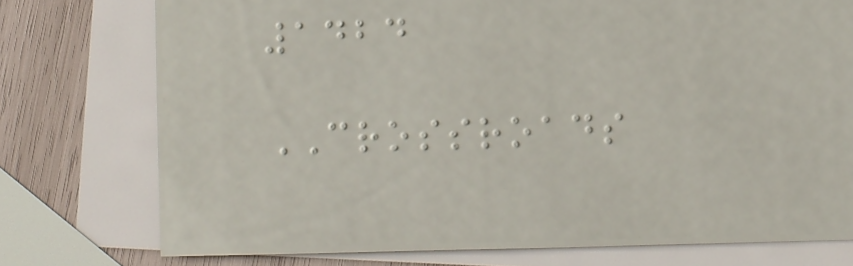1424
CROSSROADS
